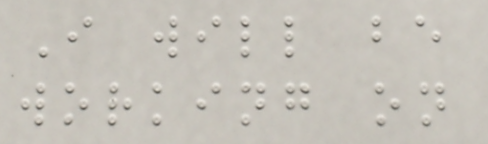I will be
working on
